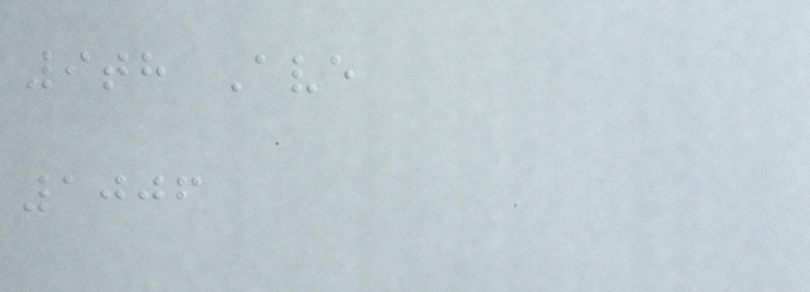9th Ave
1006
